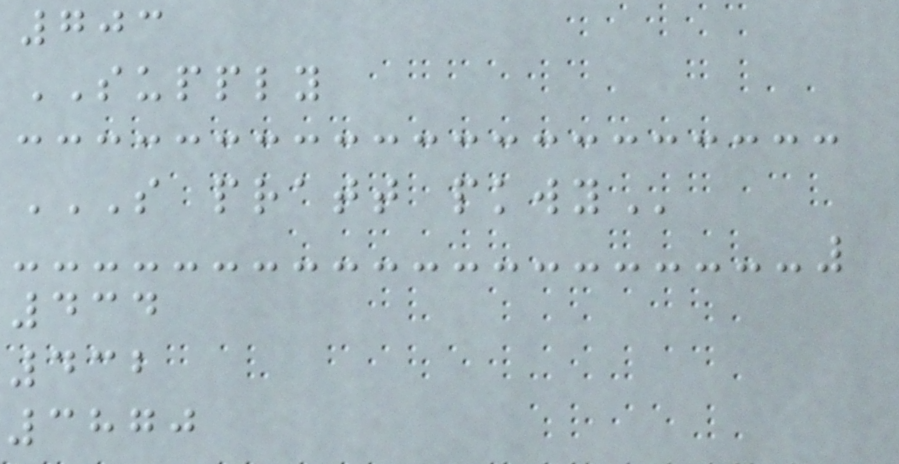703
SUPPLY
S PRATT PKWY
434
432
3870
